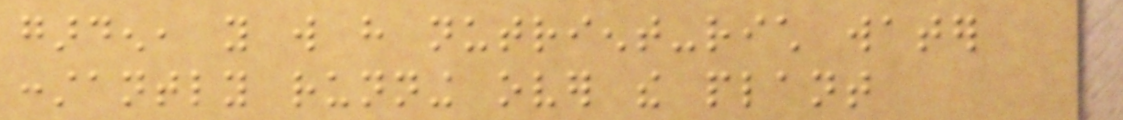garden, you will have nutrient-rich water
constantly running over the plant
